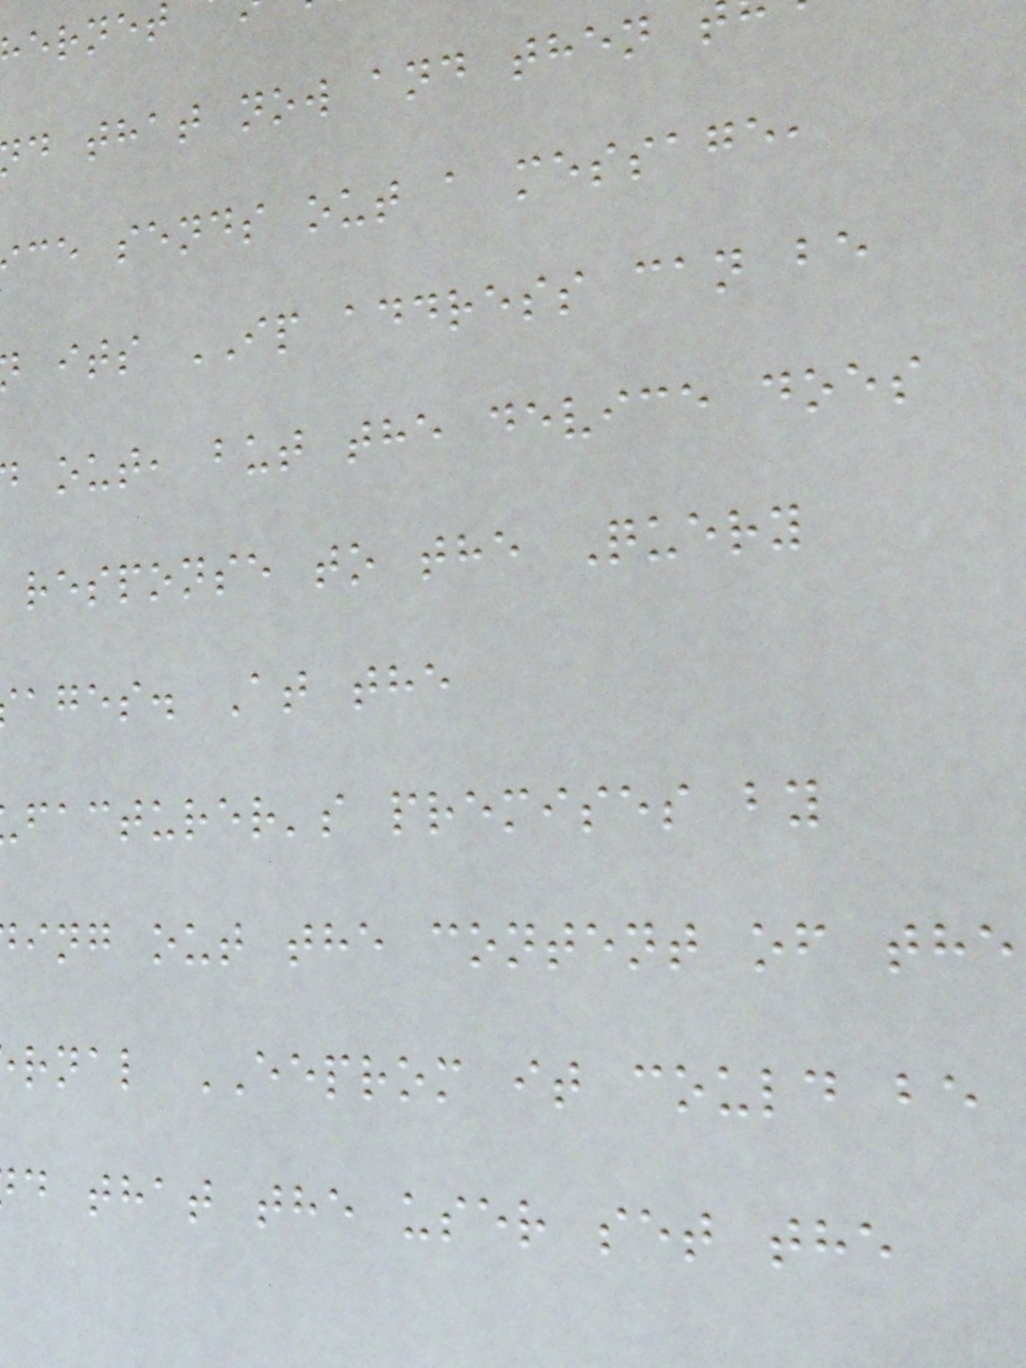d that now and then
ce sends out a message,
its IP address can be
out, but the device does
response to the Query
ages. At the
facturer's premises by
ing out the content of the
rnal EEPROM it could be
d that the user set the
